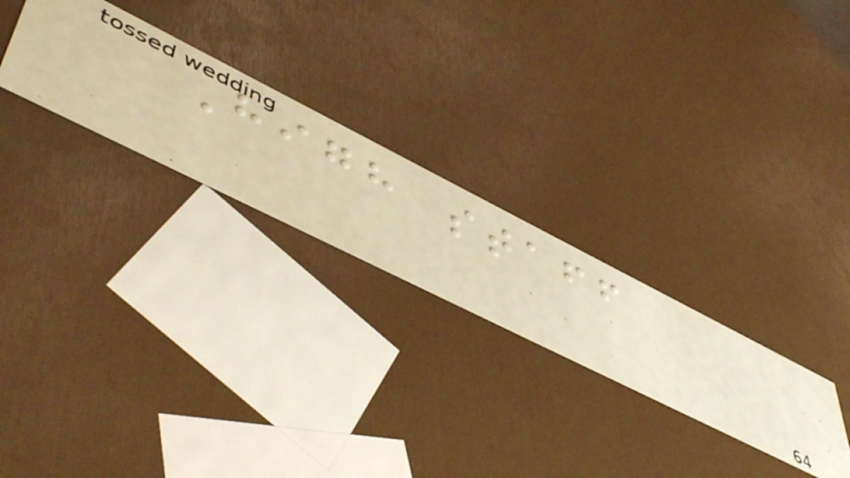High staff
